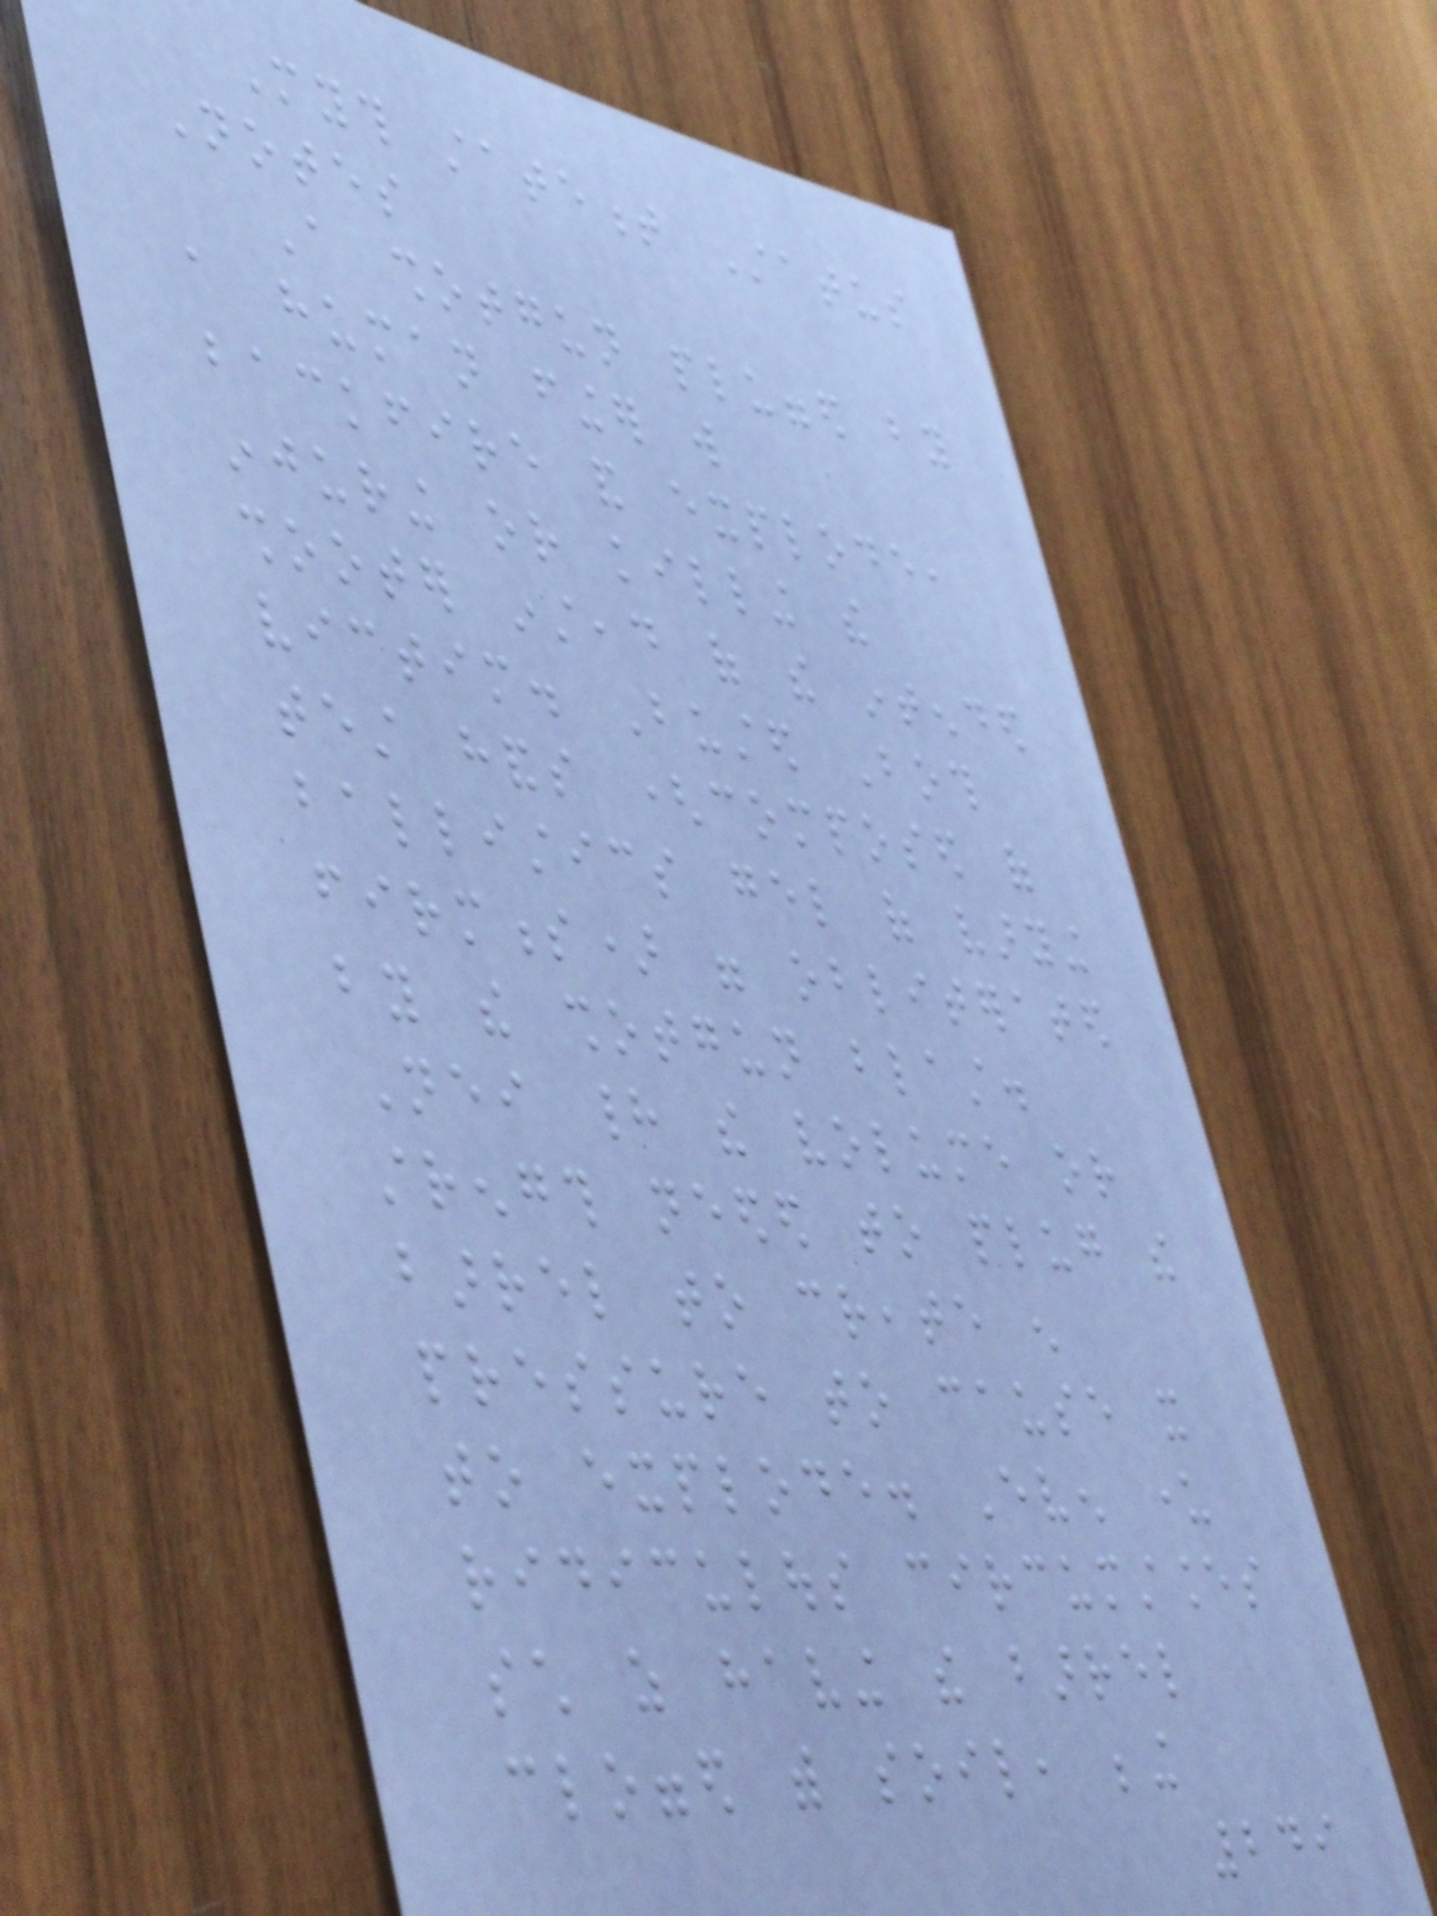Myth statement Status
Notes
A shotgun plugged by
a human finger will
backfire and explode,
injuring or killing the
shooter instead of the intended
victim. Busted Both
test hands (composed of
ballistics gel of varying
firmness) were obliterated
by the shotgun blast.
Neither had the volume or
strength needed to plug the
barrel to create enough
pressure to cause it
to explode. Even under
ridiculous circumstances
such as having the barrel
clogged with soil, being
249
